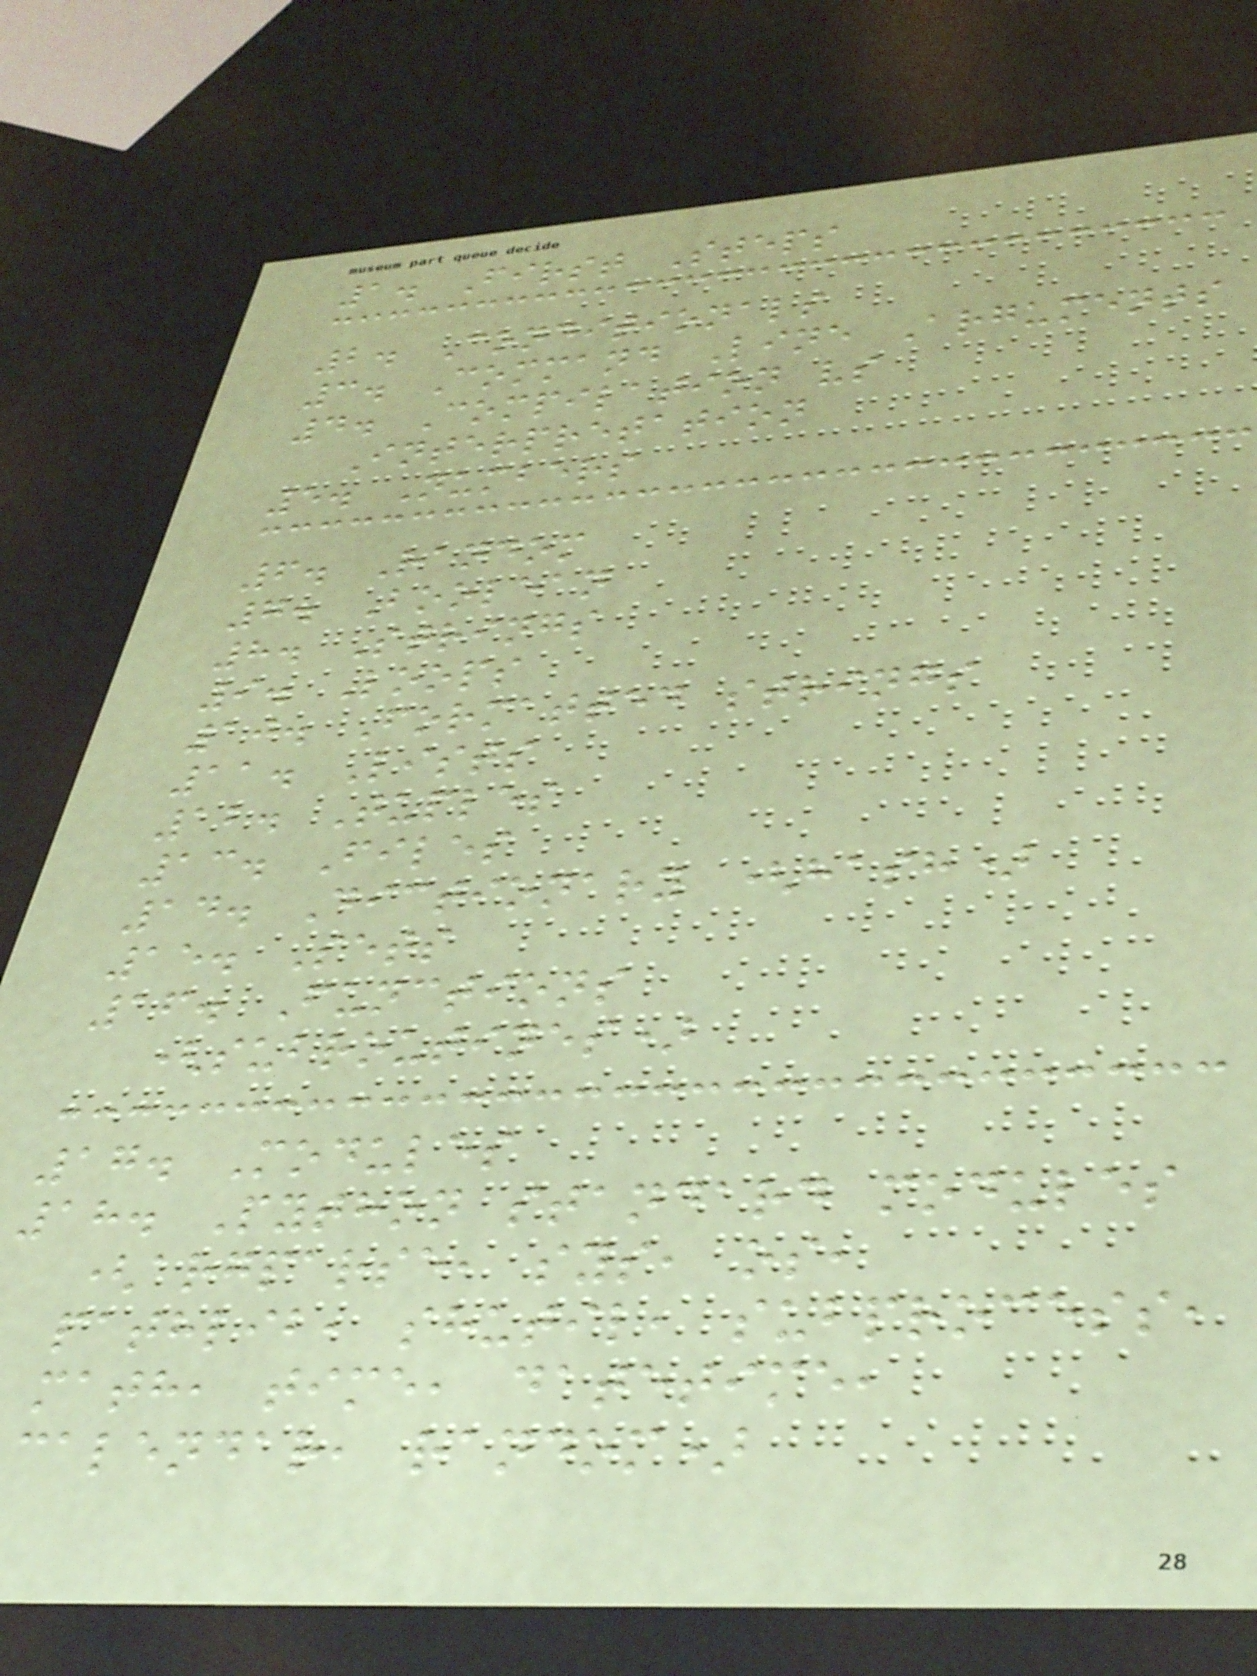1. First Steps
2. Conditionals
3. Command Line Arguments
4. Compilation vs
Interpretation
5. Numbers
6. Random
7. Boolean
8. Strings
9. Loops
10. Formatted strings
11. Lists
12. Tuples
13. Files
14. Dictionary (hash)
15. Sets
16. Functions
(subroutines)
17. Modules
18. Python standard modules
(argparse, sys, os,
pathlib, shutil, subprocess,
math, time, datetime,
calendar, random)
